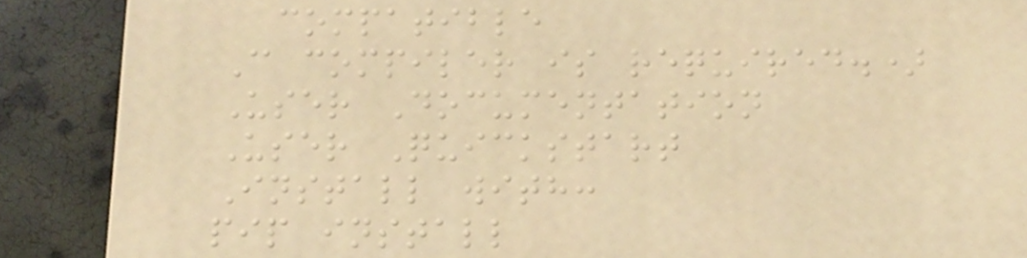compatible
C compiler is required.)
User Documentation
User Quickstart
Install with:
pip install
